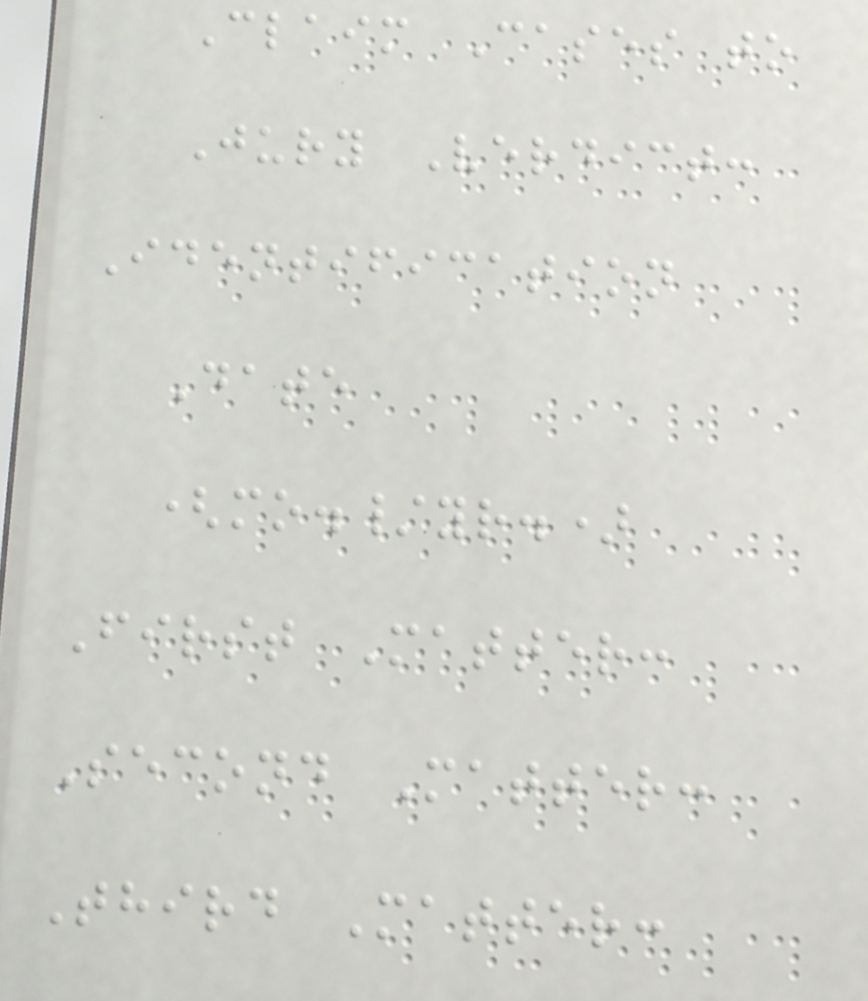Claim Cases to
Jury Verdict:
Identification
Date
(mo./yr.)
First Matter:
Second Matter:
Third Matter:
